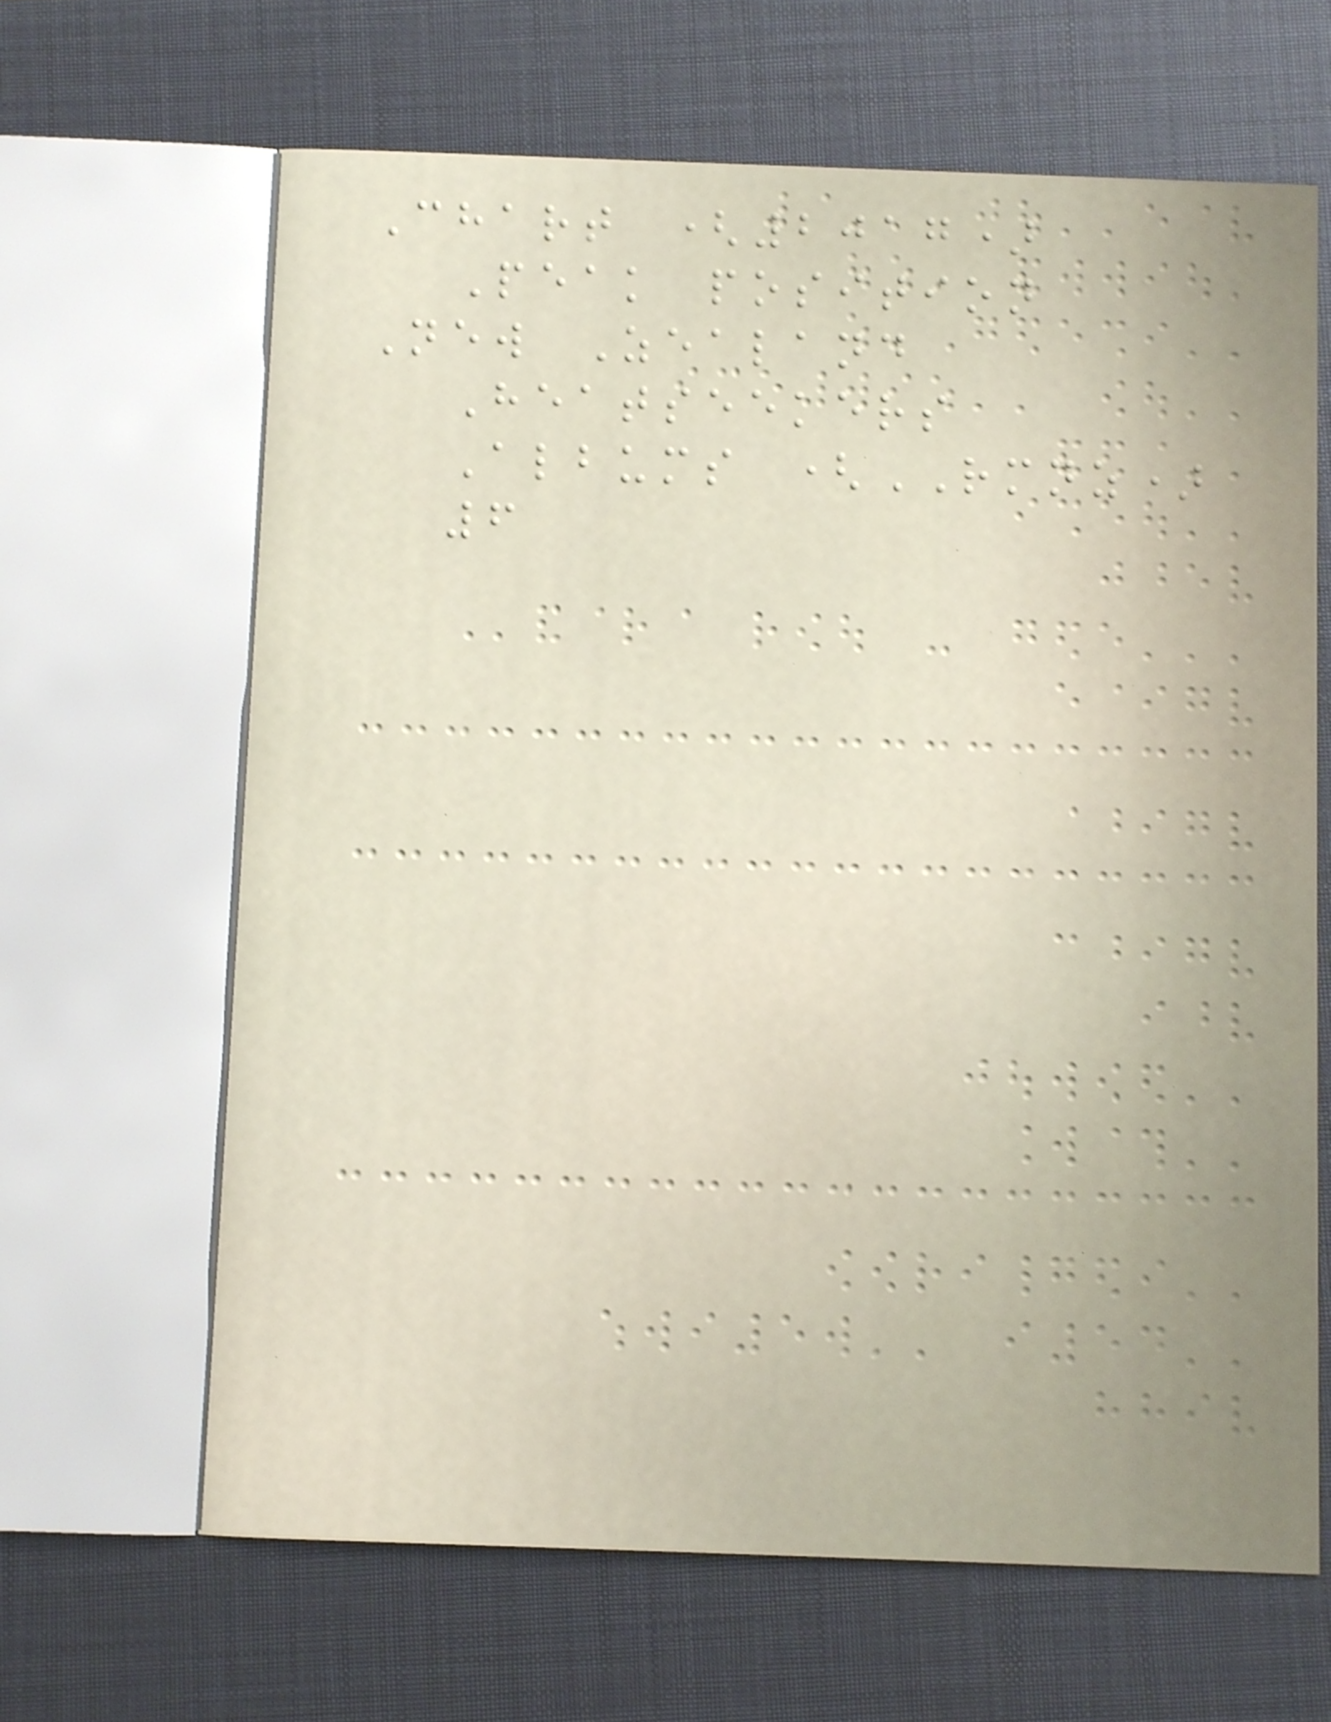Chart (2017)
Peak position
New Zealand
Heatseekers
Albums (RMNZ)
6
